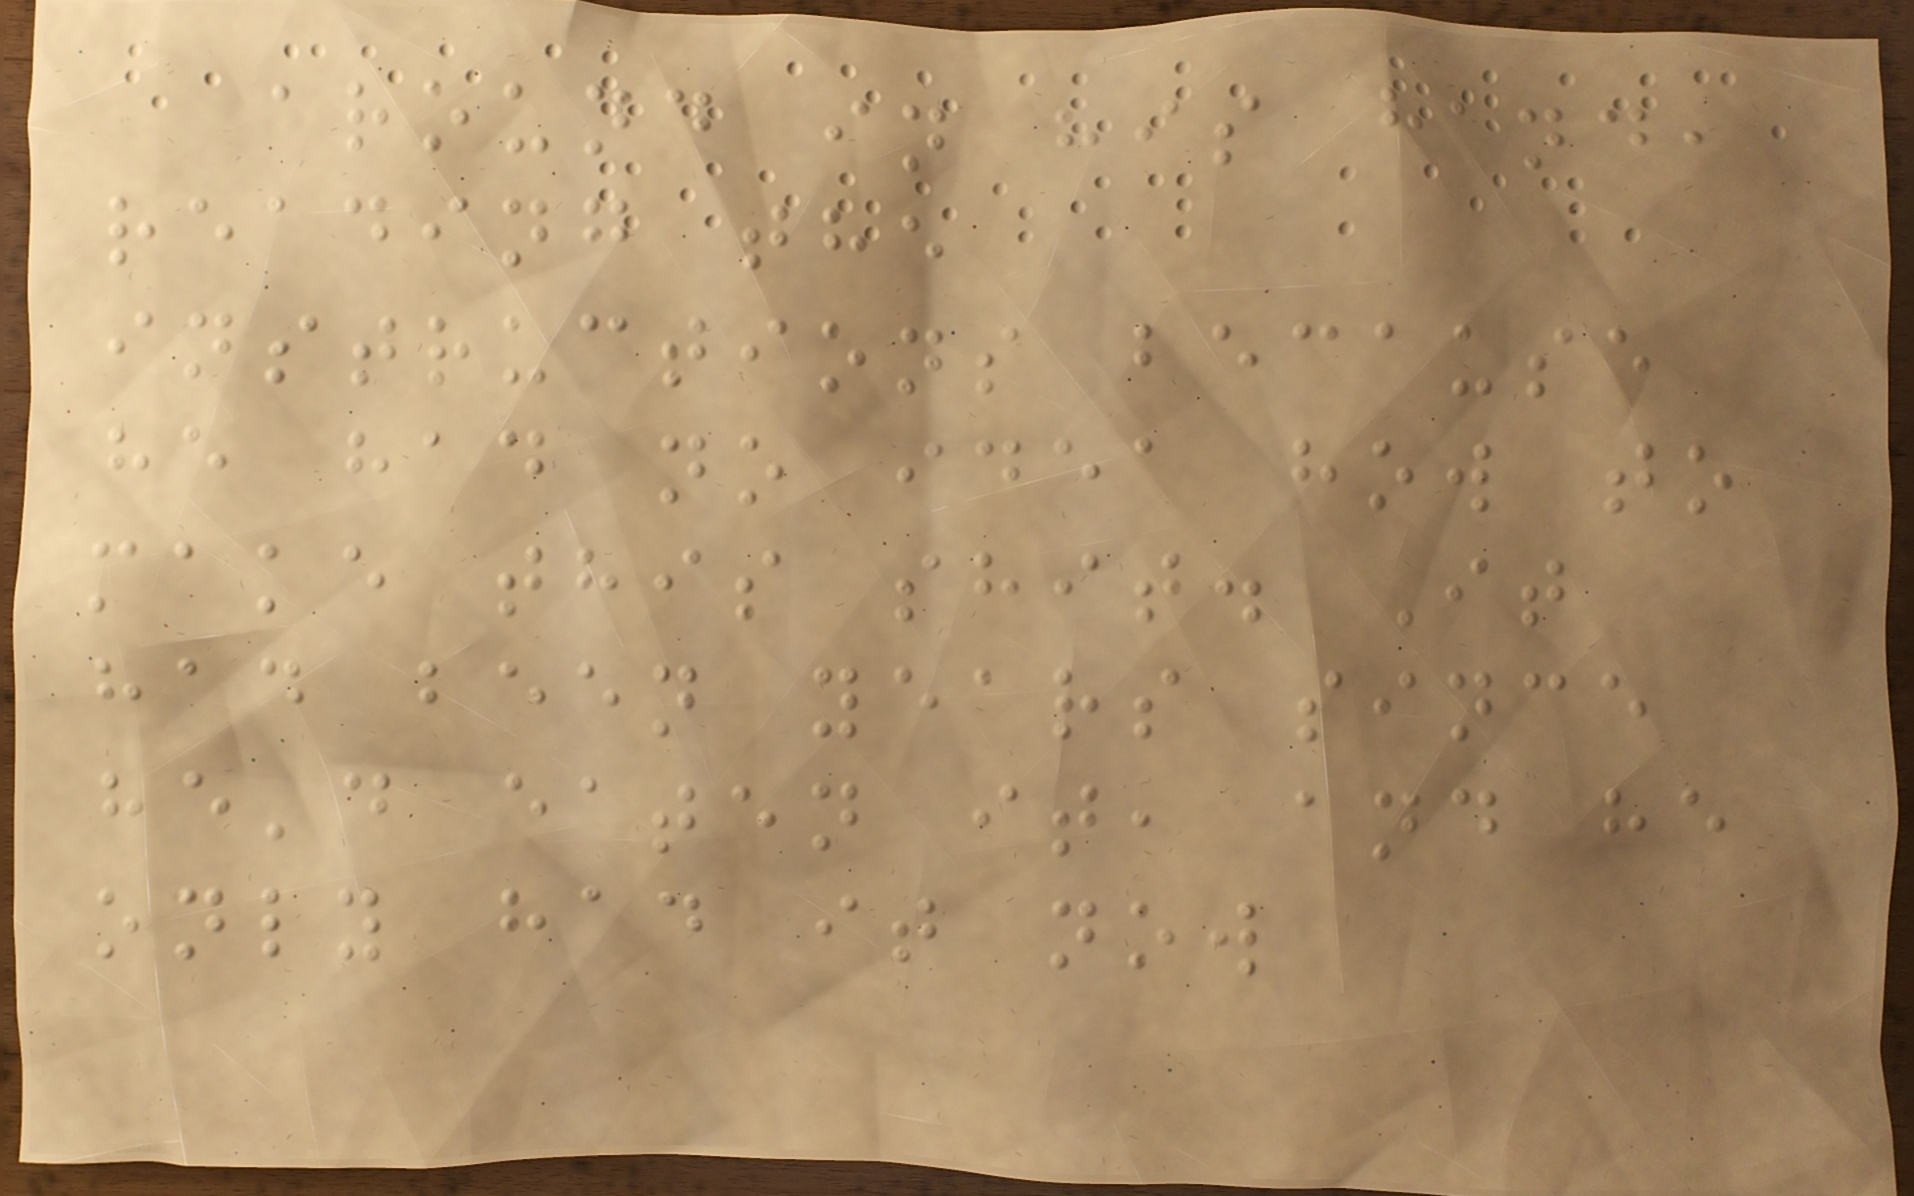around in his hand,
reading the
instructions because
he had no idea how to
make this shit. It
had been years since
he'd eaten it, and he
only had it now
